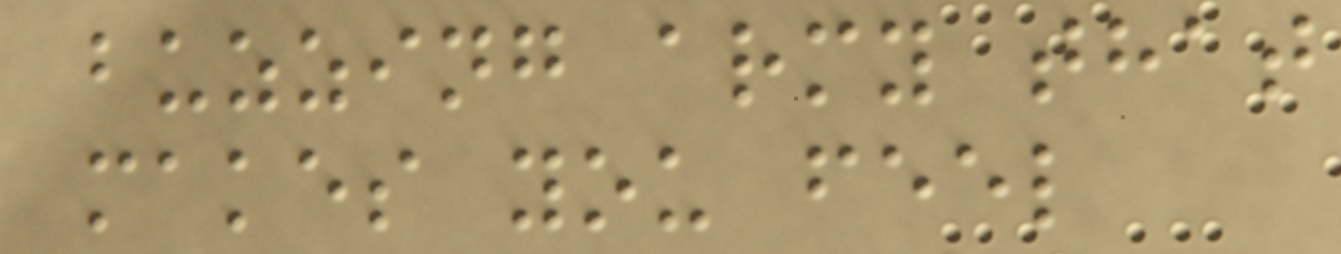buzzing army that
makes you feel
